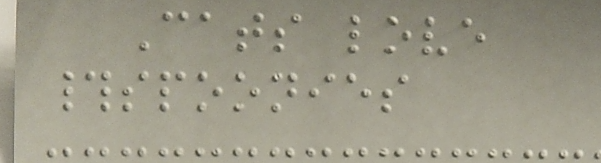Cats love
#spoonies
